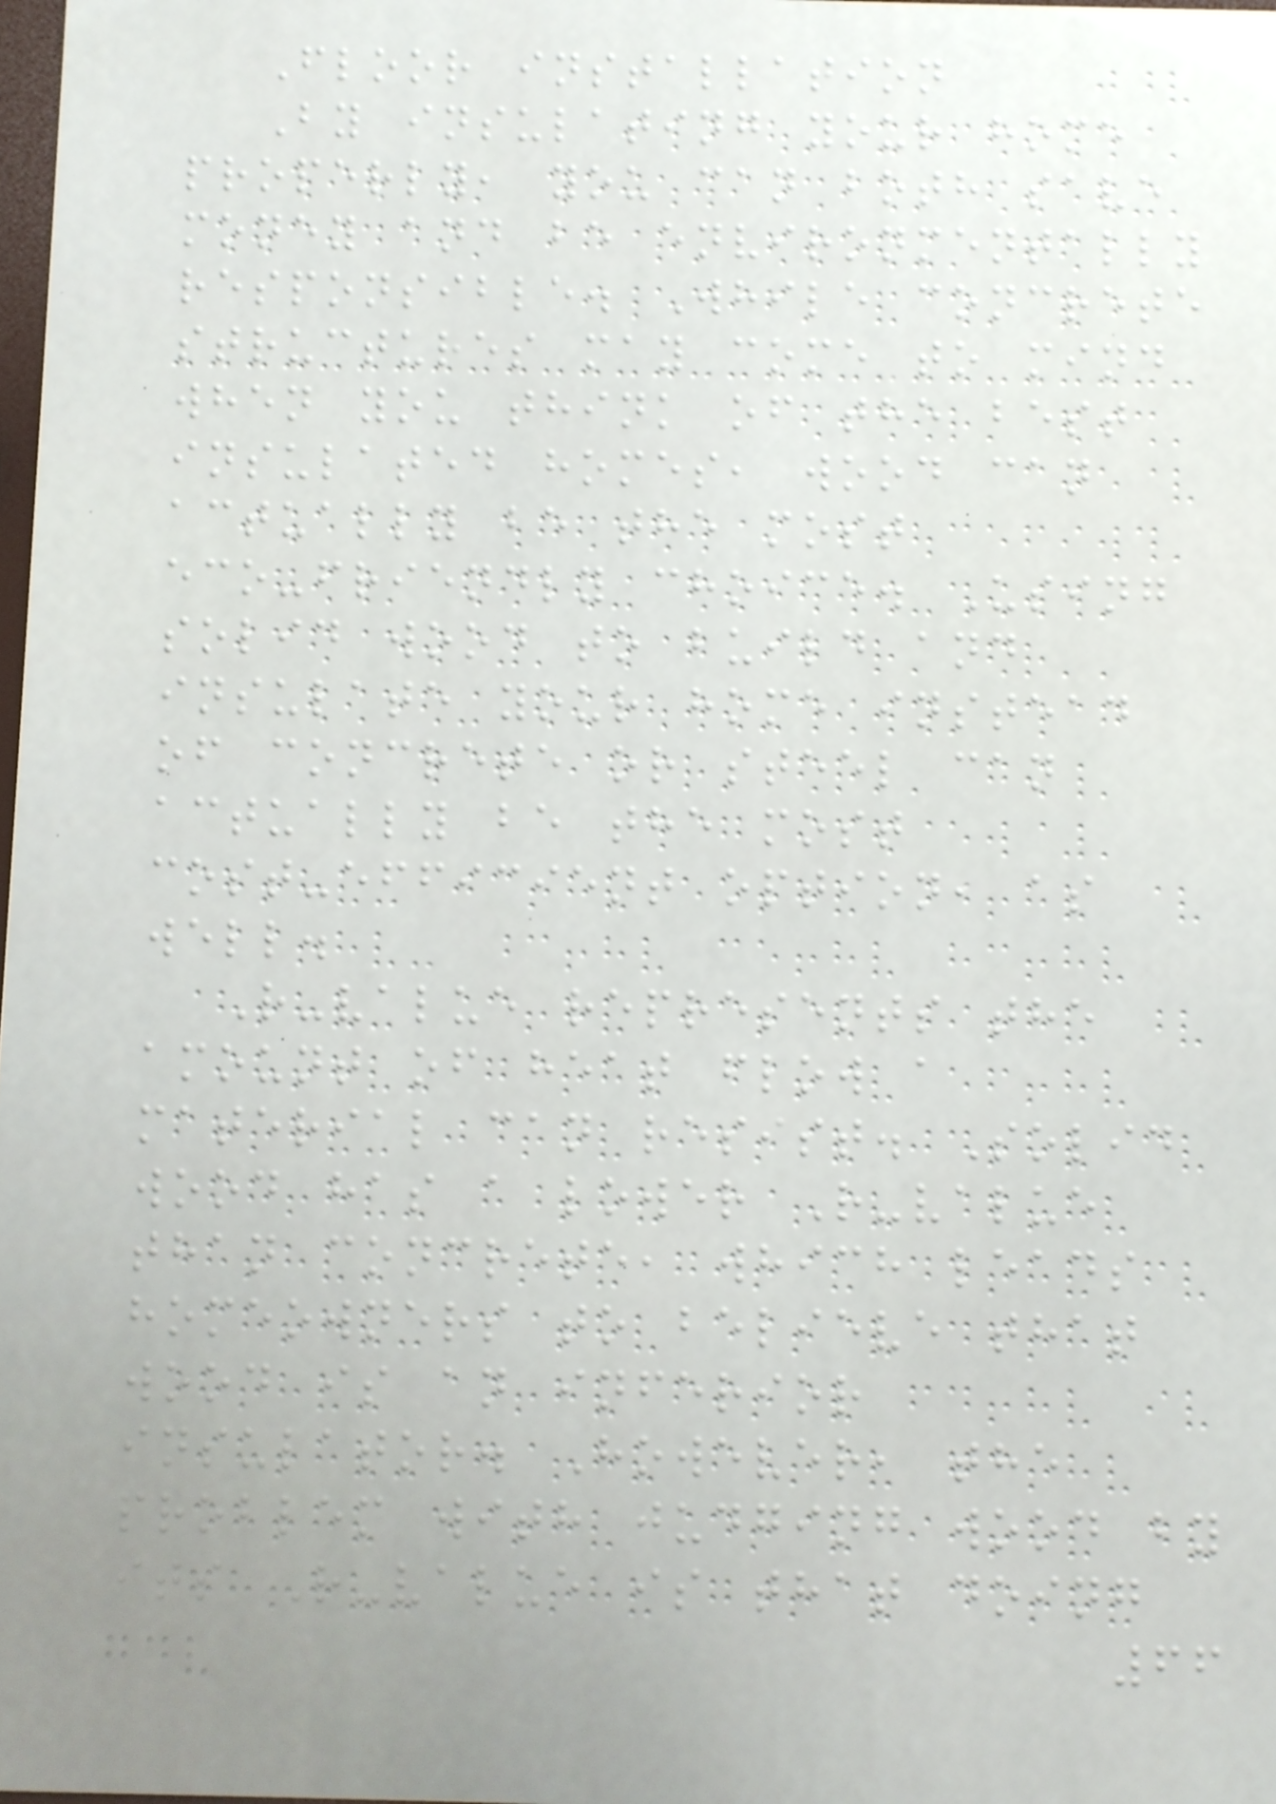Floor installation
By insulating your home
properly, you can both save
money and be environmentally
responsible. While concrete
structures may come to mind
when you think of the best
insulated homes, wood can
actually be the most
eco-friendly choice. Using
solid wood to build and
insulate your home instead
of concrete or steel can
actually be the most
cost-efficient option, as
well.
R-value represents the
amount of heat flow a
material can resist. Solid
wood has a lower R-value
than concrete, which leads
homeowners to believe that
wood is an inferior
insulator. However, the
problem with judging wood by
its R-value is that doing
66
